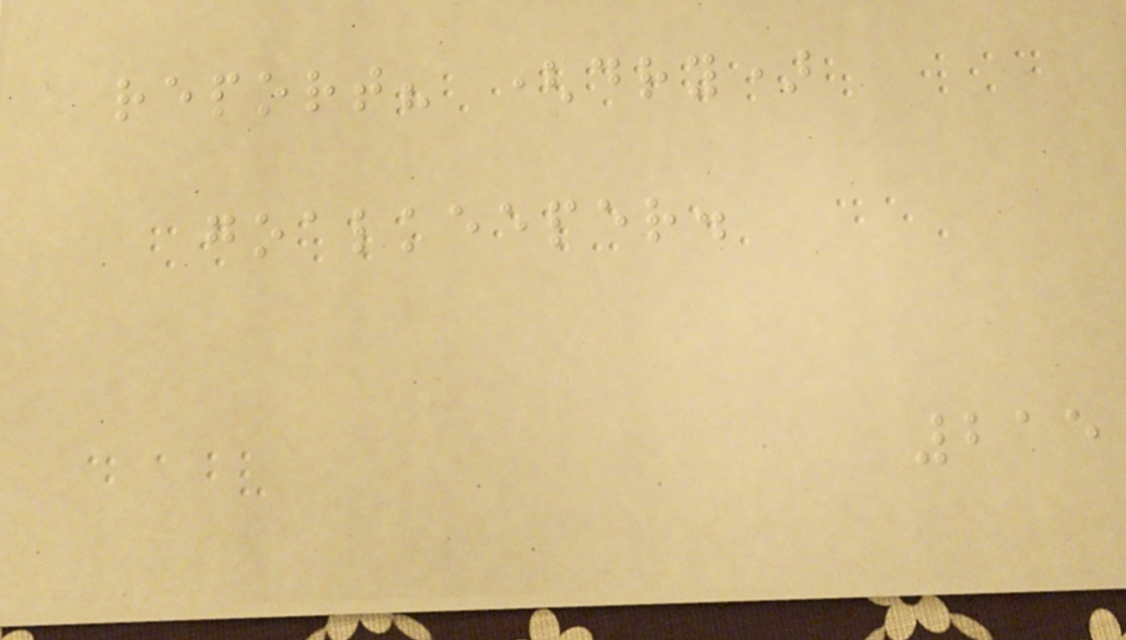report? (dry)
goalkeeper.
215
